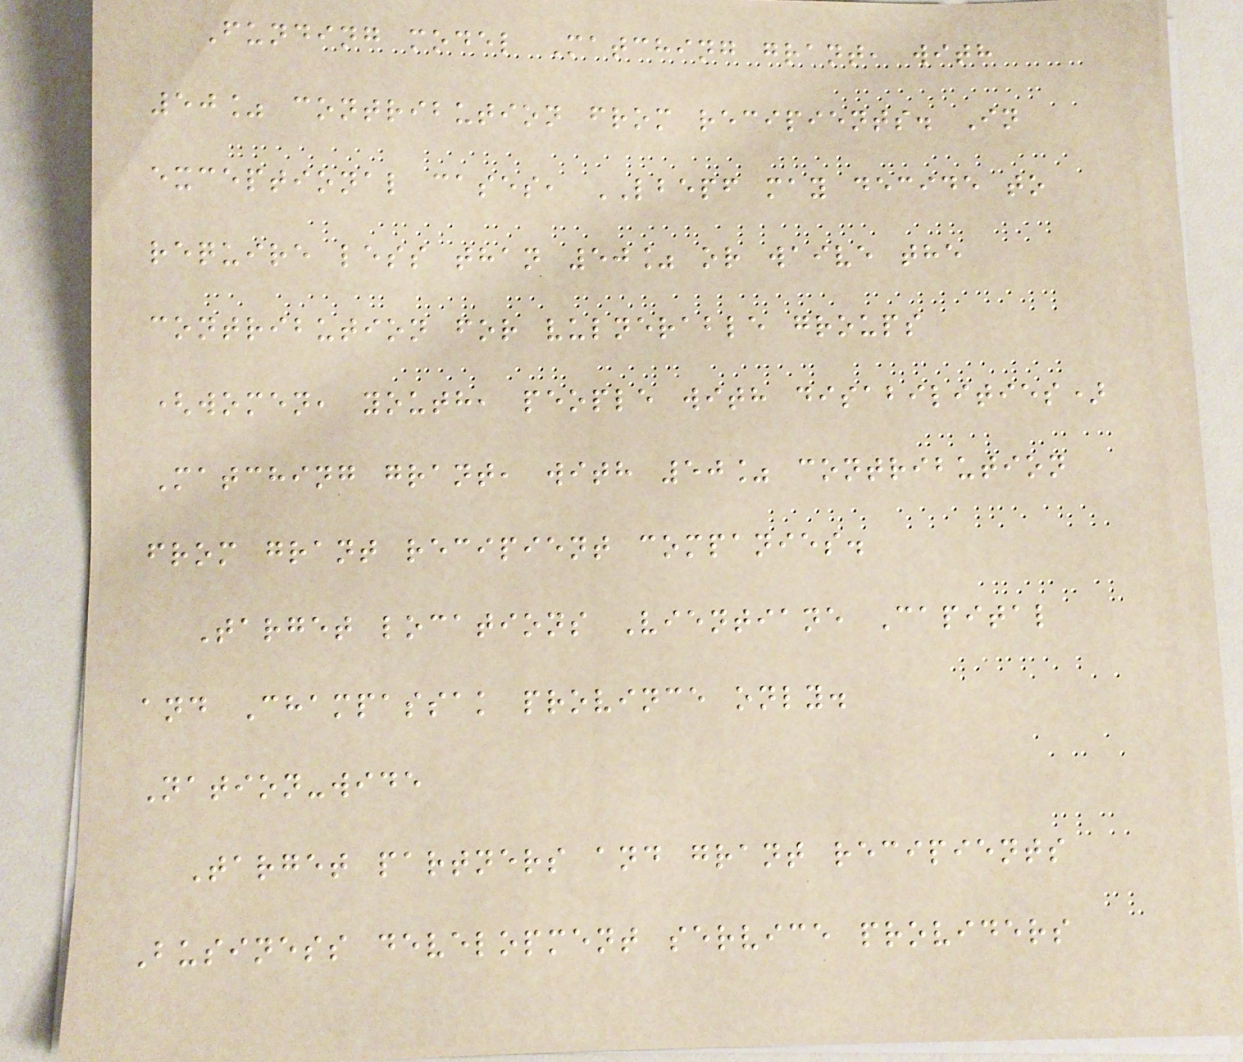Funding model Matching grant, with
50% contribution from recipients. In
exceptional cases, LBEPF may decide to
require less than 50% or waive the
contribution for vulnerable groups
(women, youth, people with disabilities)
Matching grant, with 50% contribution
from grant recipient companies.
Target locations Vientiane Capital
and Champassak province only.
Nation-wide
Target partners and grant recipients
Business development service providers
